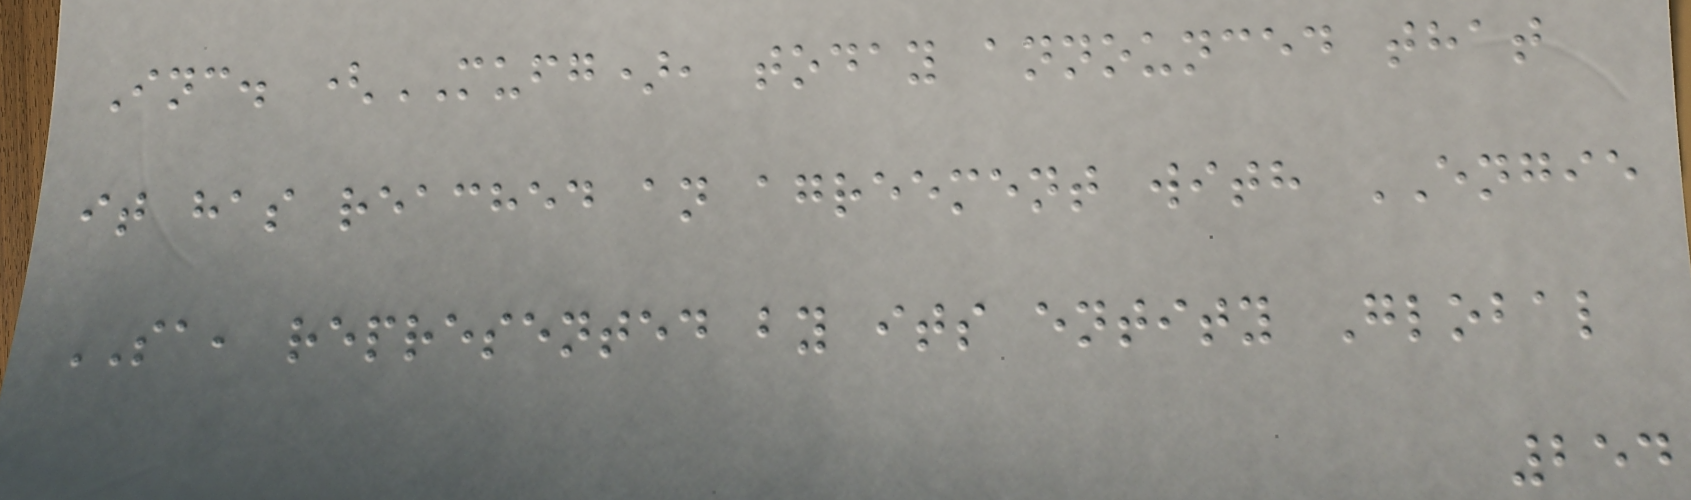Inc. (MUFG), today announced that
it has reached an agreement with ENGIE
SA, represented by its entity Global
254
